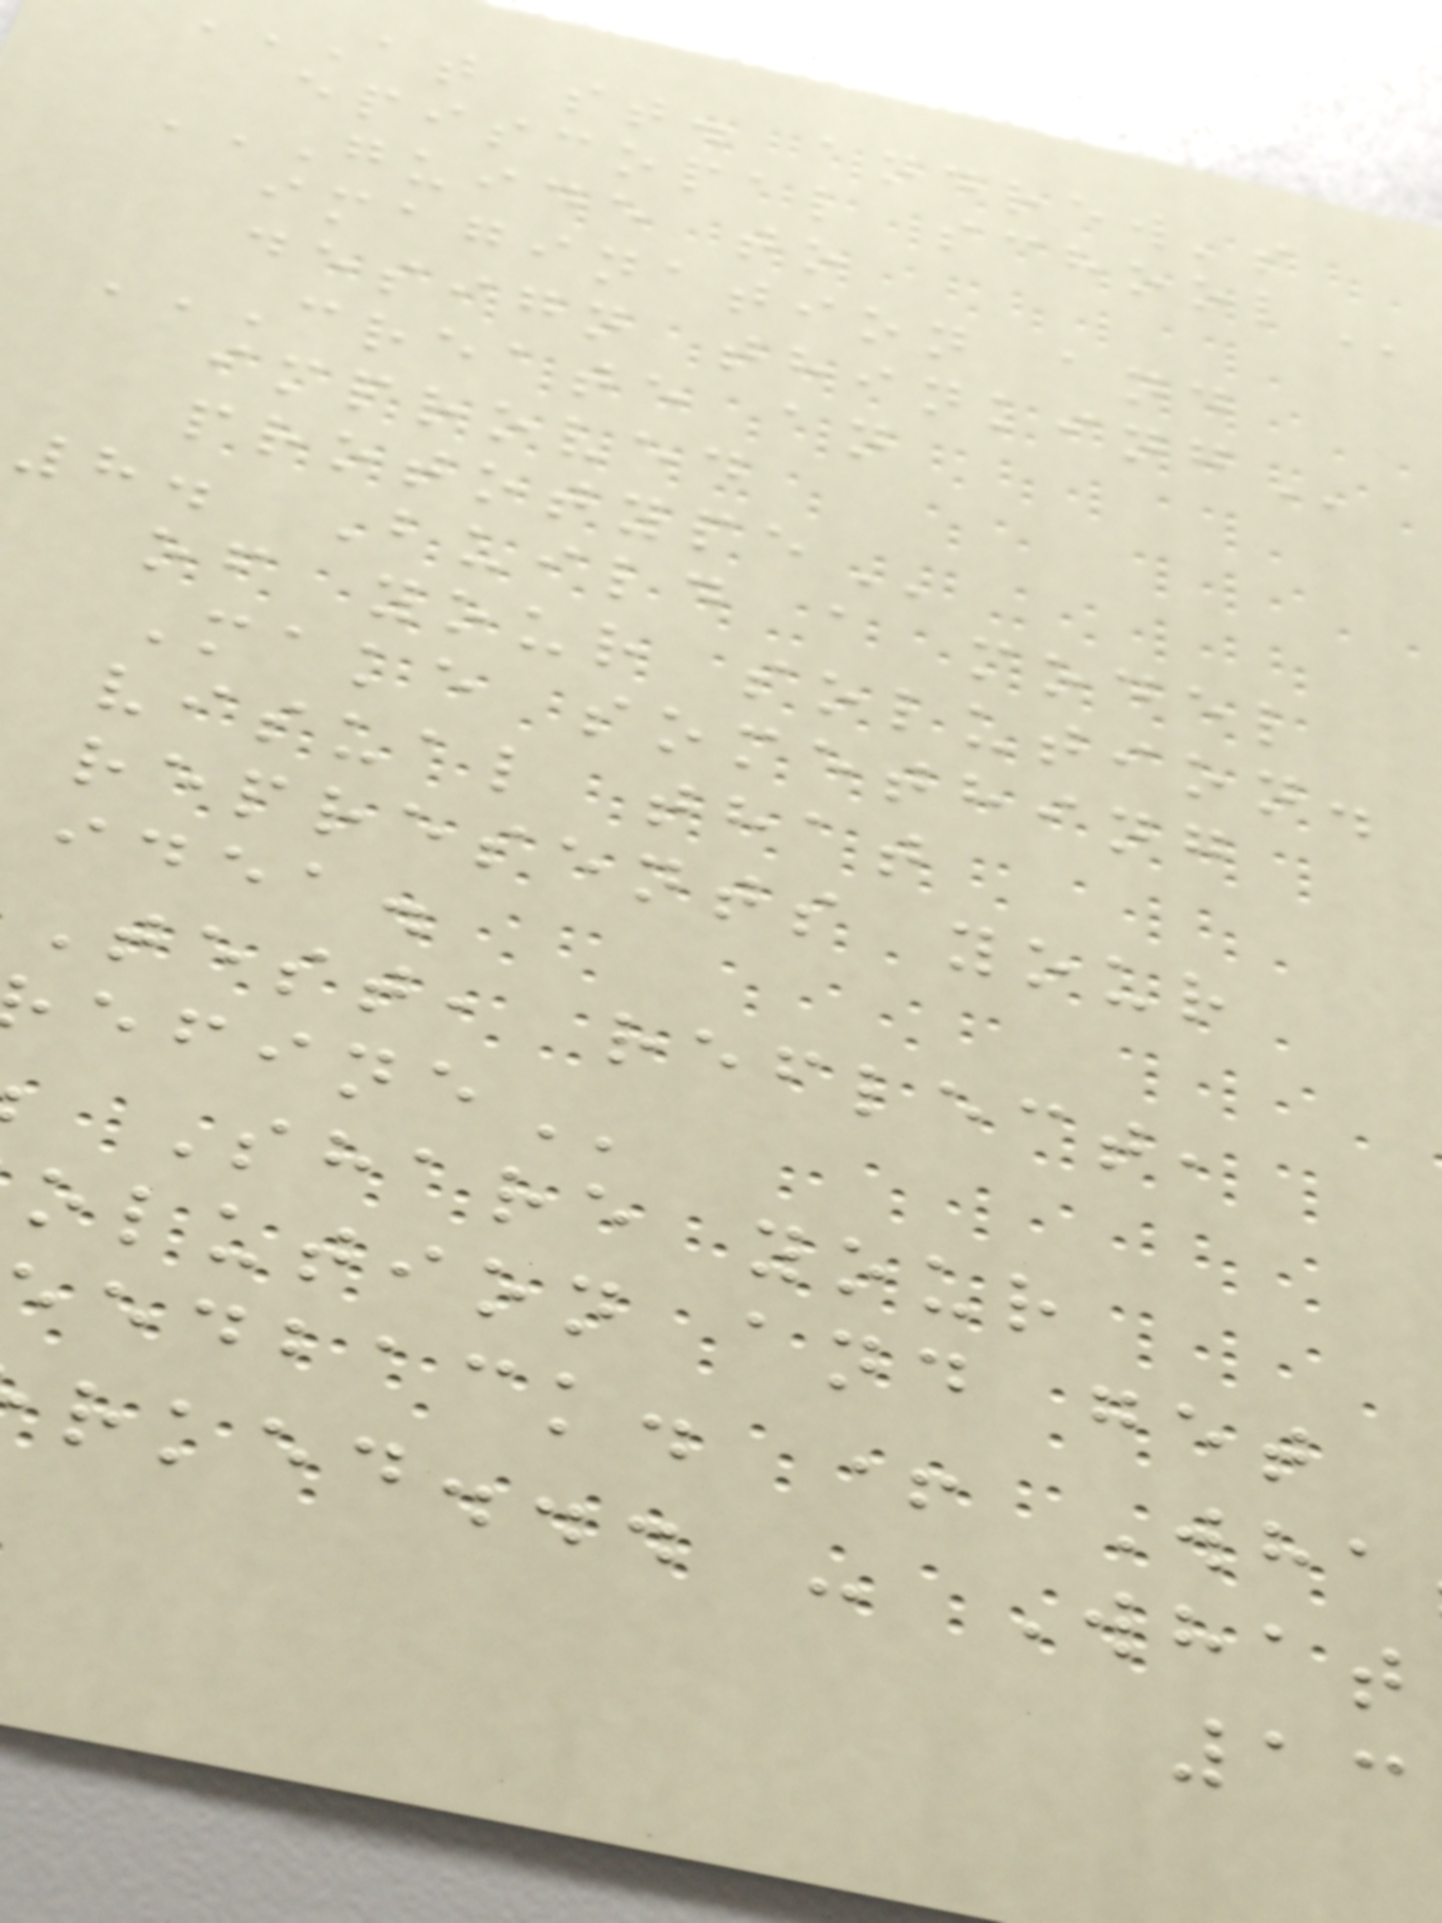AT st. andrew's
episcopal
GUIDE TO
imagination and
design
CREATE AN
improved
8. Build a model
of your solution.
Make something
visual that
represents your
idea.
test, reflect,
Share your
olution and get
edback. + Wha
rked... - What
